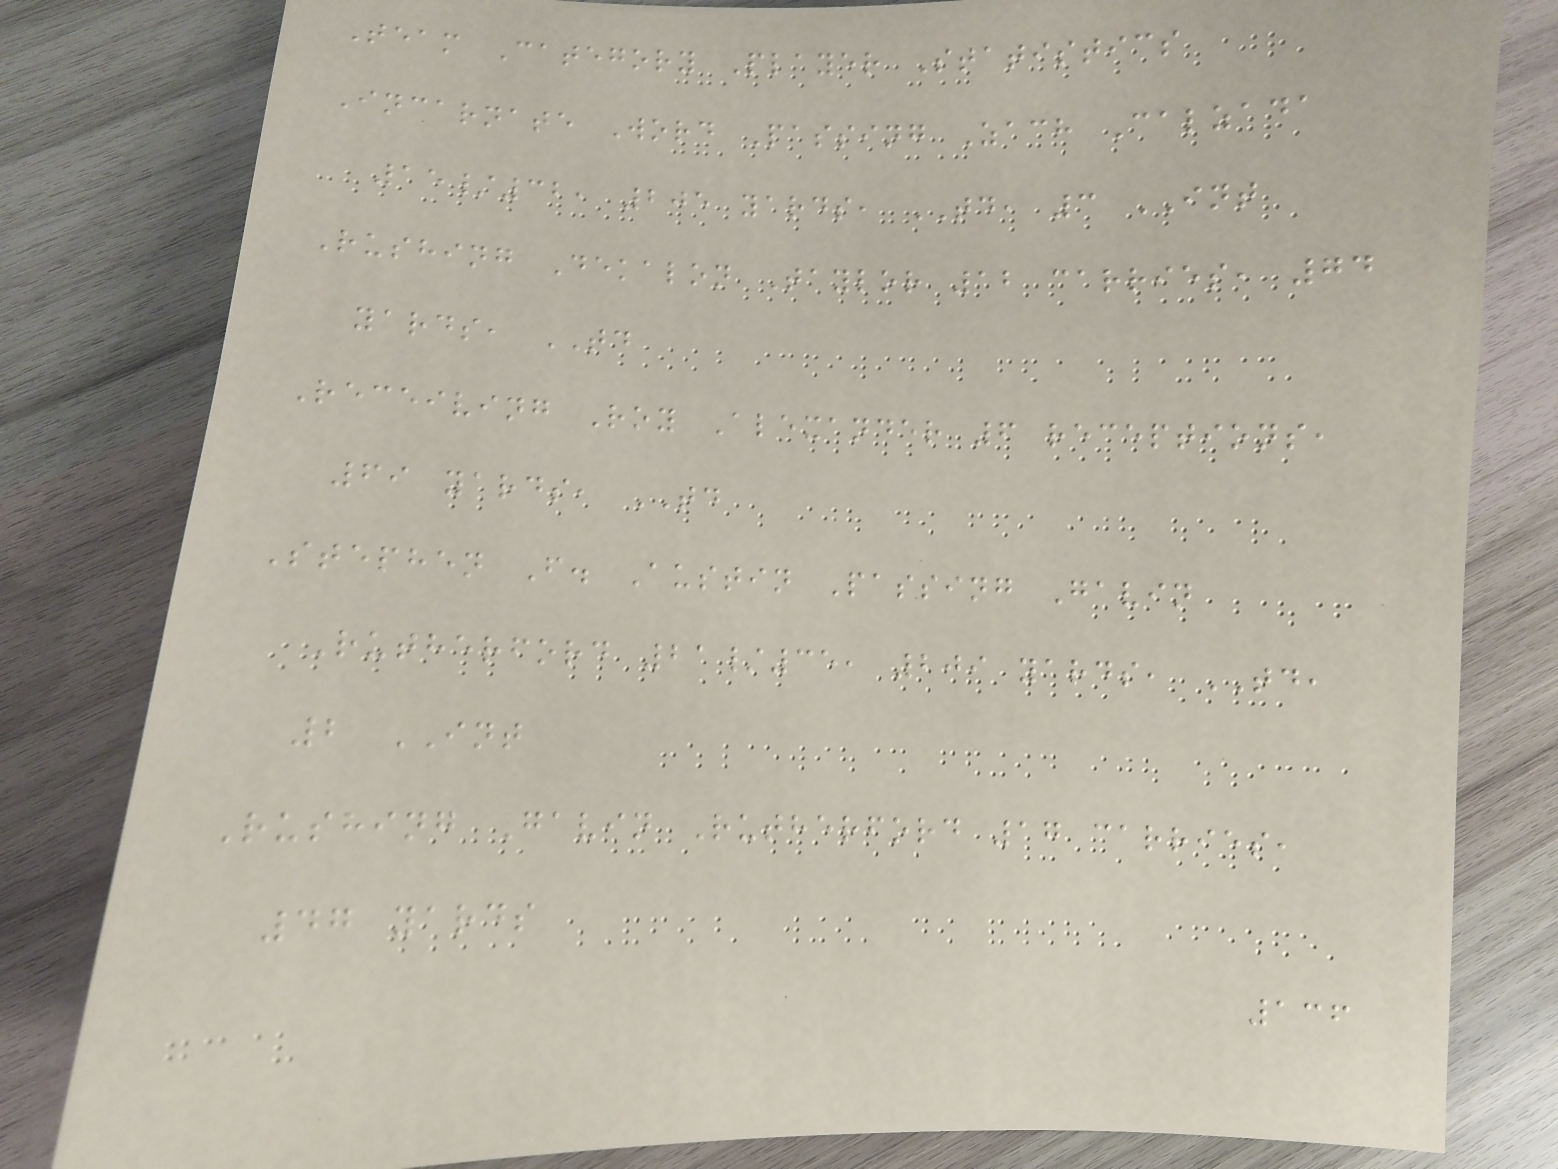Team Category Player Statistics
Incarnate Word Passing Zach Calzada
15/32, 205 yards, TD, 3 INT
Rushing Dekalon Taylor 12 carries, 74
yards, TD
Receiving Roy Alexander 6 receptions,
69 yards, TD
Stephen F. Austin Passing Gavin
Rutherford 21/35, 209 yards, TD,
2 INT
Rushing Gavin Rutherford 17 carries,
47 yards
136
